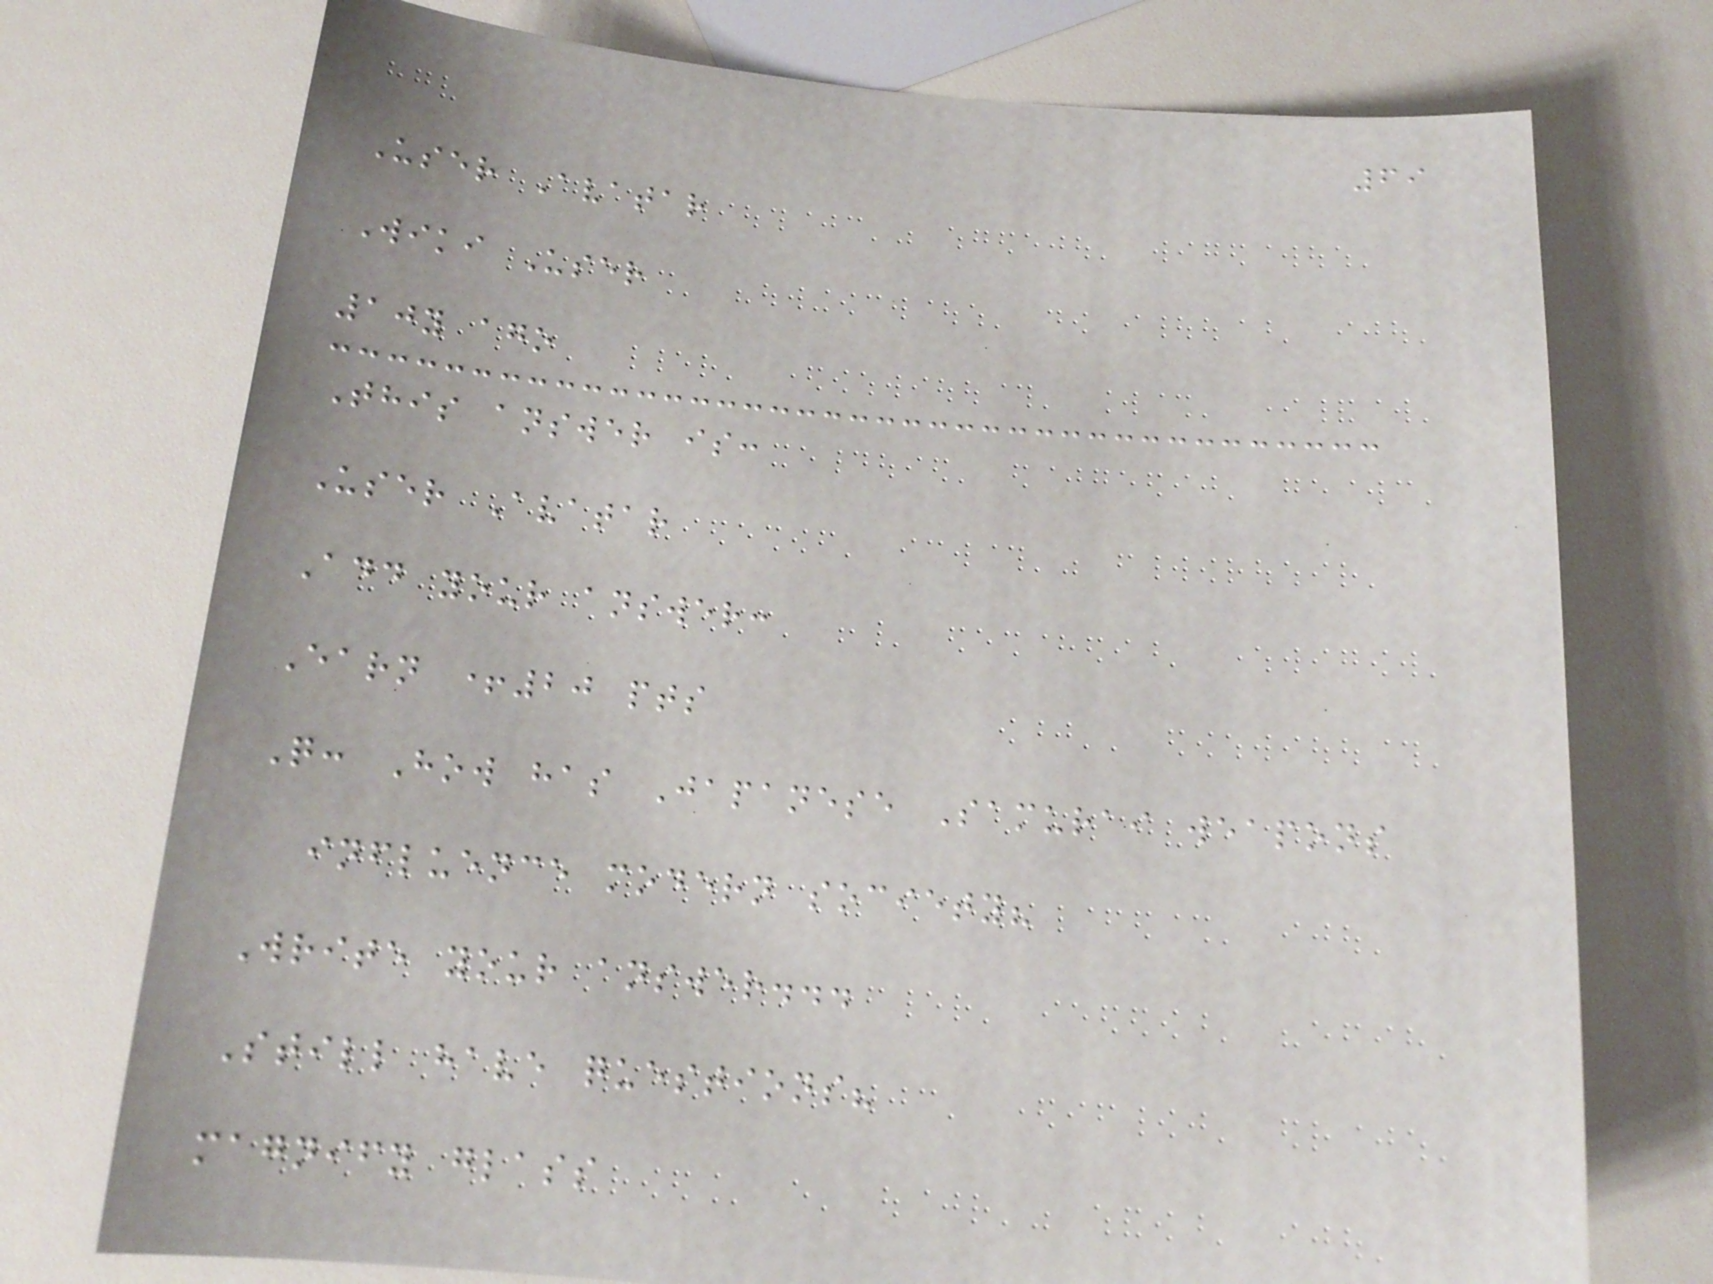69
User Avatar
Wiki User
10y ago
This answer is:
User Avatar
Add your answer:
Earn +20 pts
Q: How has Japanese Samurai weapons
influence modern society?
Write your answer...
Still have questions?
magnify glass
